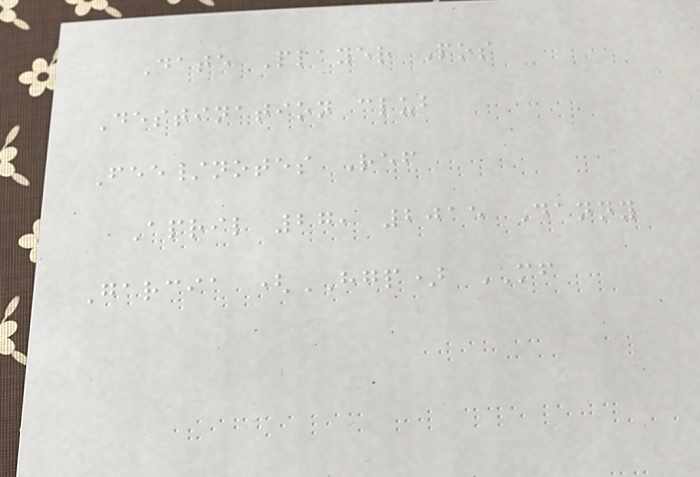Date Player Pos
Destination club
Fee/notes Ref
April 27, 2015 Danny
Garcia (HGP) MF
